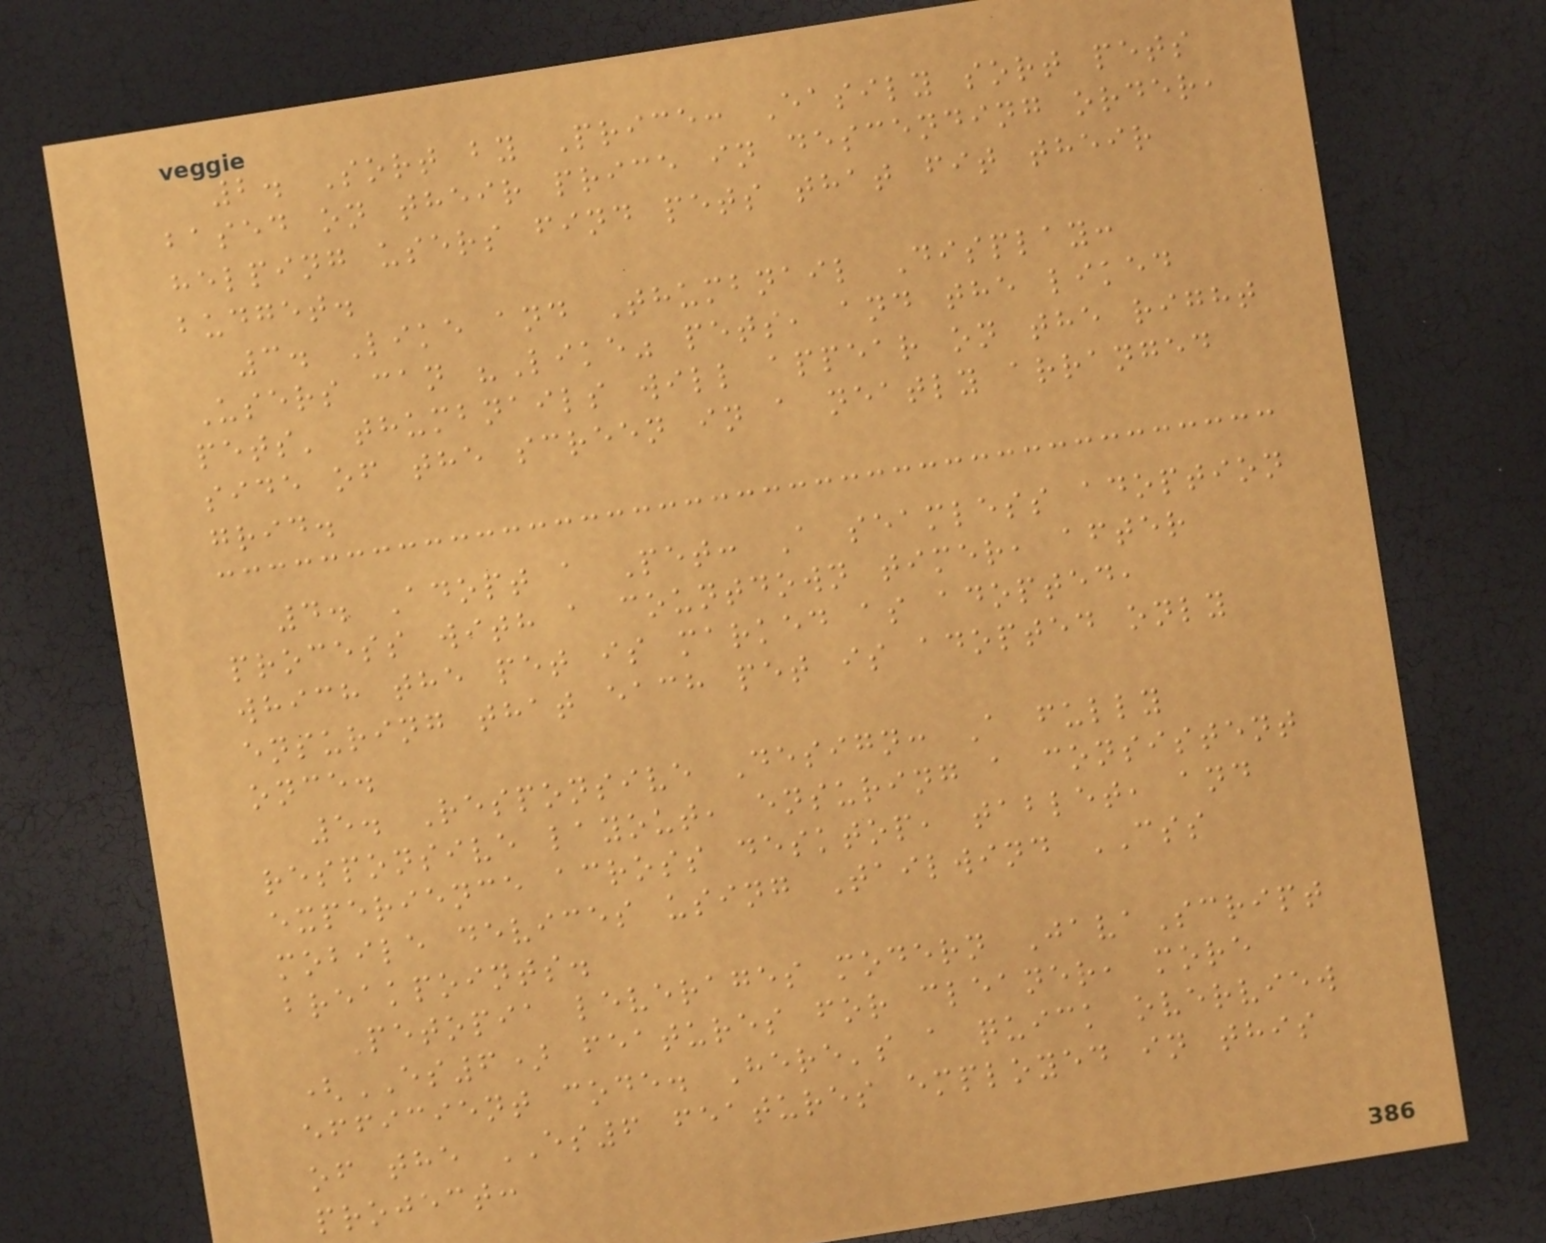2. Sort by Price: Easily sort pets
based on their price in descending order,
helping users find pets that fit their
budget.
3. Like and Thumbnail Display:
Users can "Like" pets, and the liked
pets' thumbnails will appear on the right
side of the screen in a neatly arranged
grid.
4. Adopt a Pet: A seamless adoption
process with a countdown timer, after
which the pet is marked as adopted,
ensuring that each pet is adopted only
once.
5. Responsive Design: A fully
responsive layout, ensuring a consistent
experience across desktop, tablet, and
mobile devices using Tailwind CSS
breakpoints.
Petopia leverages modern JavaScript
(ES6) features for cleaner, more
efficient code. Here's a quick overview
of the ES6 features employed in this
project:
